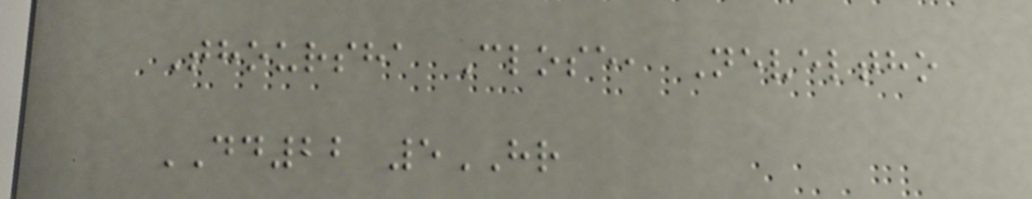Thoursha Close, Neveltho
DD22 5HR
